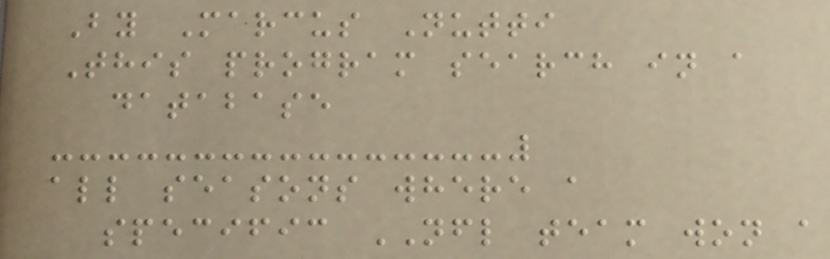By Marcus Nutti
This program search in a
database
all seasons where a
specific NFL team won a
